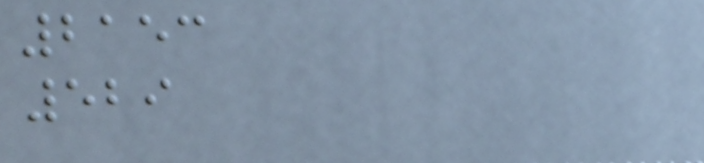2153
529
